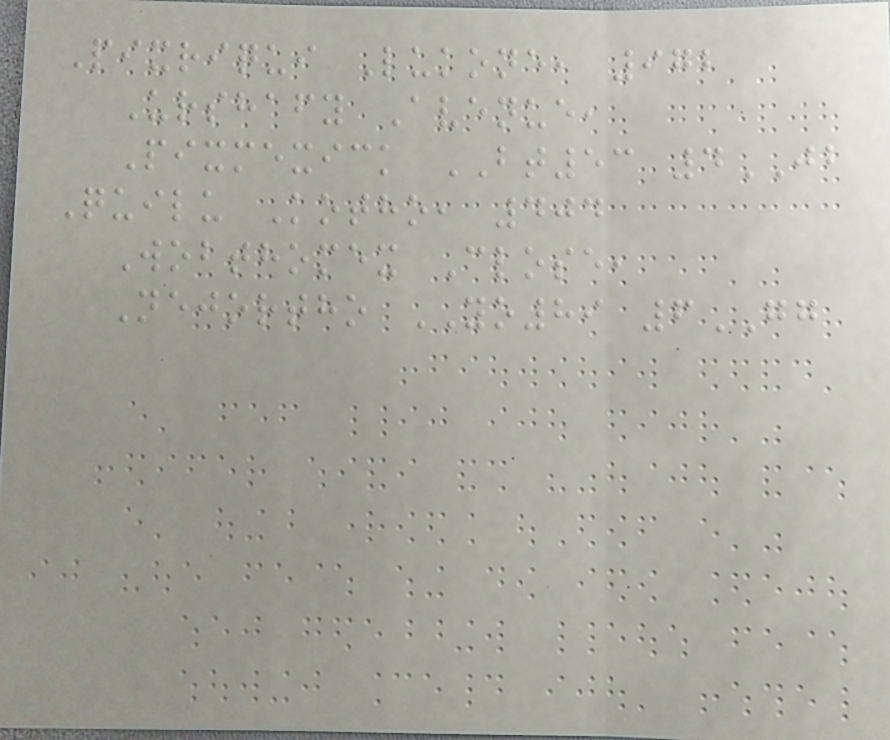Pixriqui Lukone, 972
Urshafy Avenue,
Pixmexick BT53 4JB
Quilu Kotho, 404
Wobthomex Close,
Nejortho YO89 6GG
